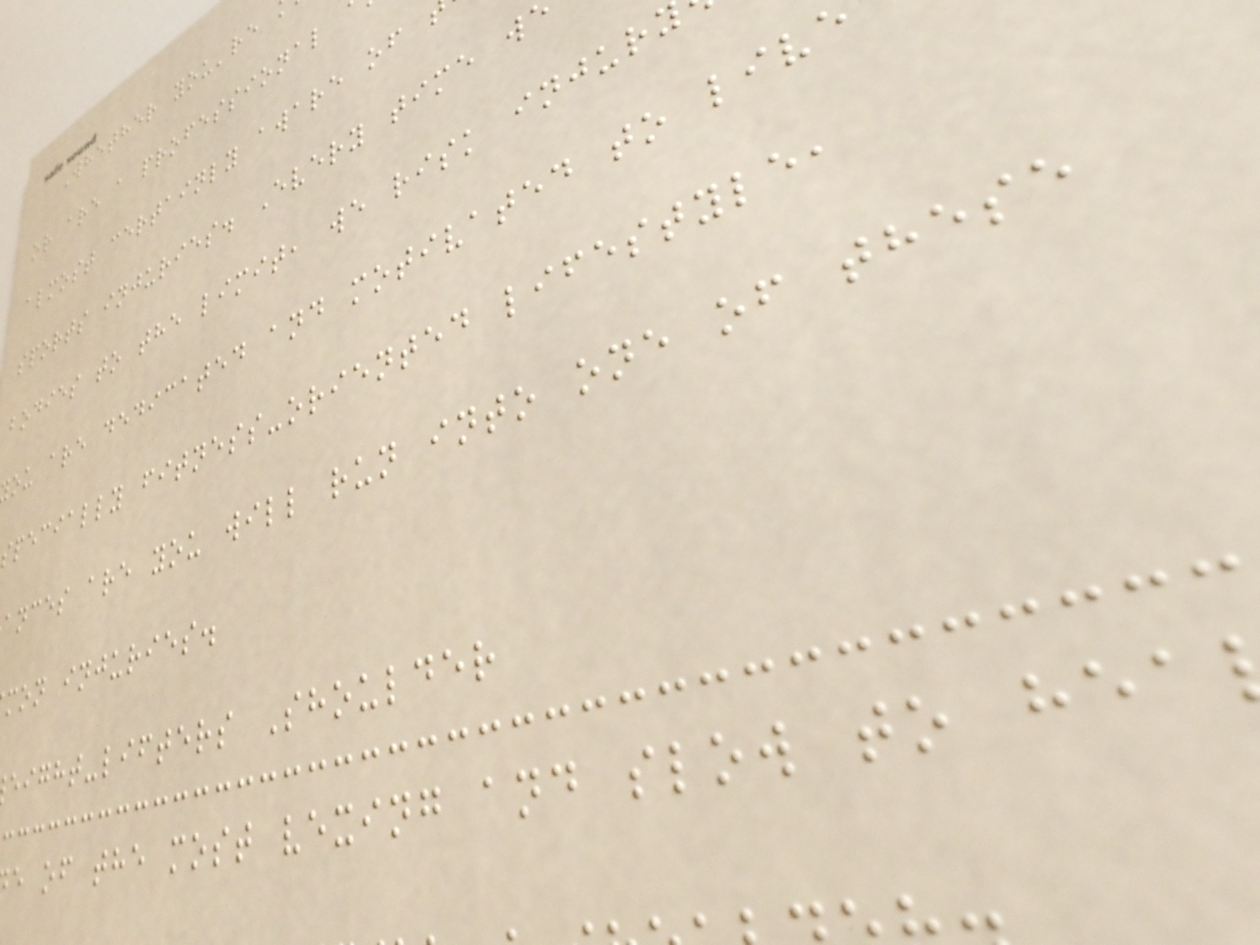Whether you're
or are a professional
almost certainly aware of
sports injuries. Every time w
bodies to the limit, we risk injur
ou are dedicated and motivated to live
specially fitness-oriented lifestyle,
ances are you will run into one of these
mon injuries.
eight-lifters Shoulder
e of the most vexing and slow to hea
